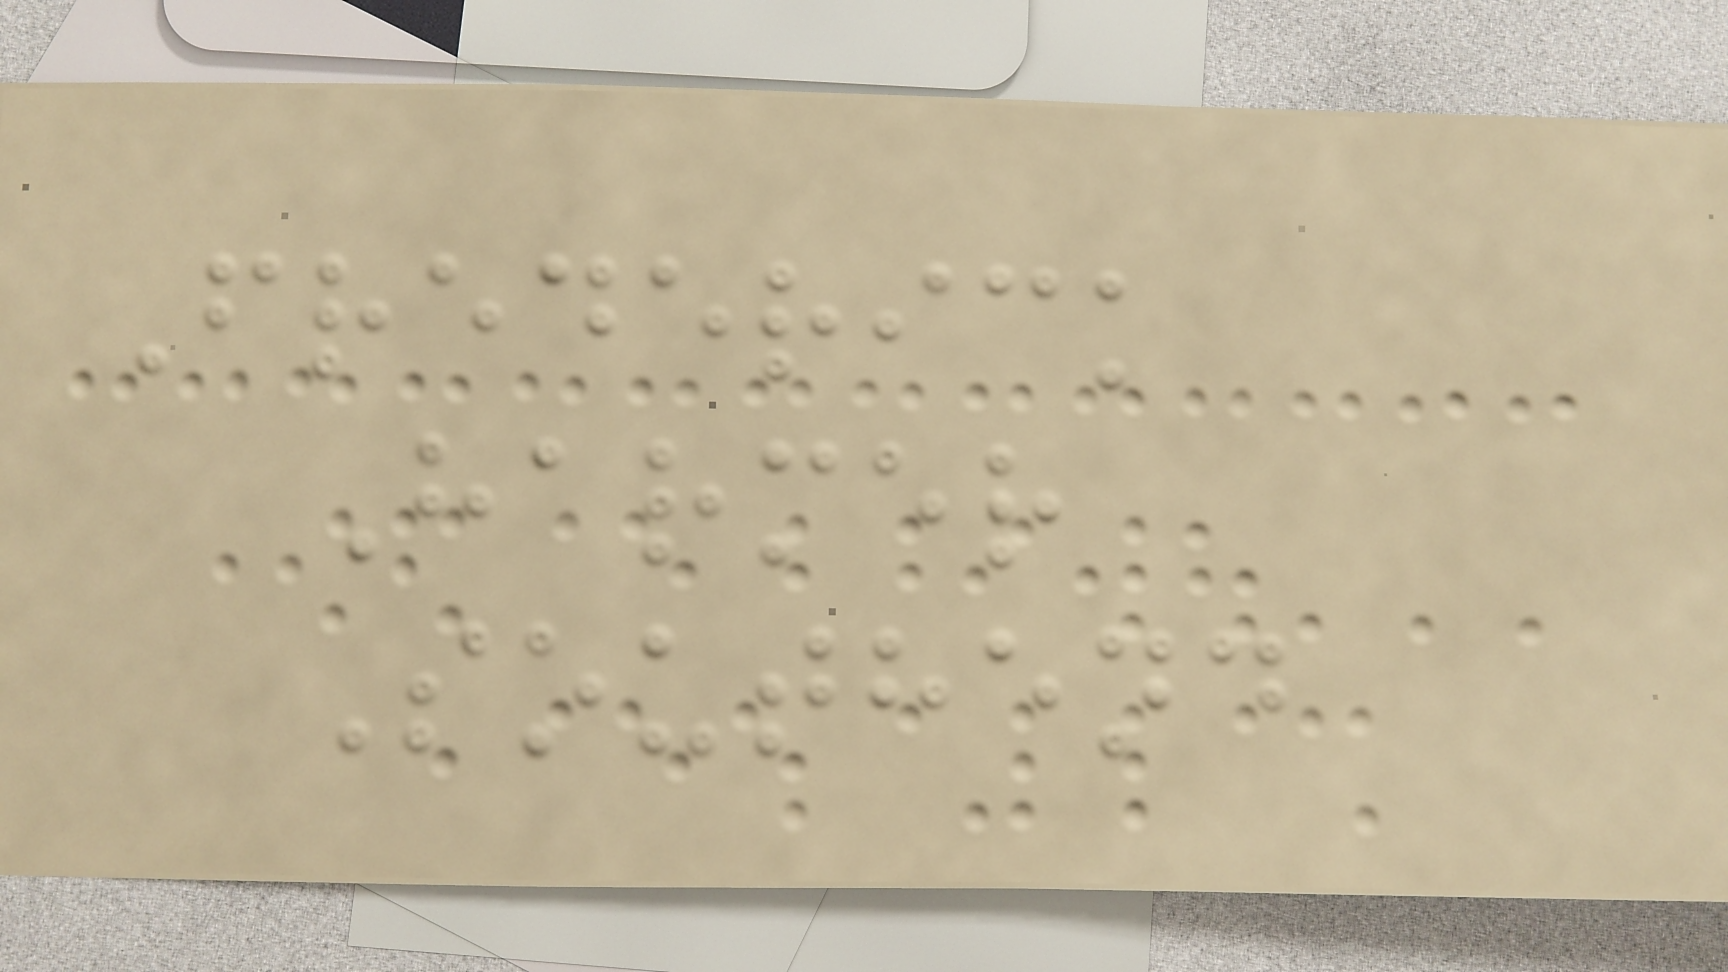Frederick
Harmer
Southend
